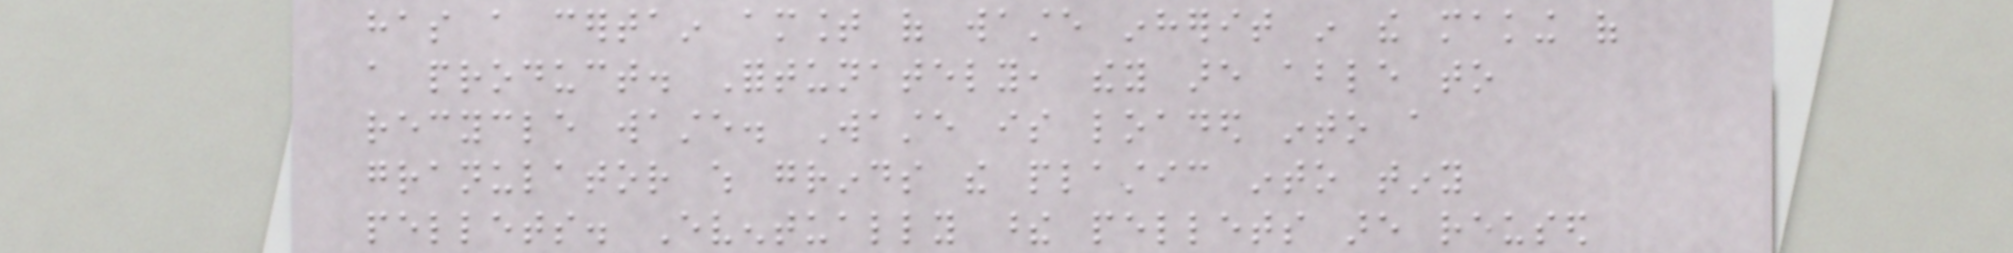has a certain amount of waste inherit in the making of
a product. Fortunately, they are able to
recycle waste. Waste is loaded into a
granulator which grinds the plastic into tiny
pellets. Eventually these pellets are reused
